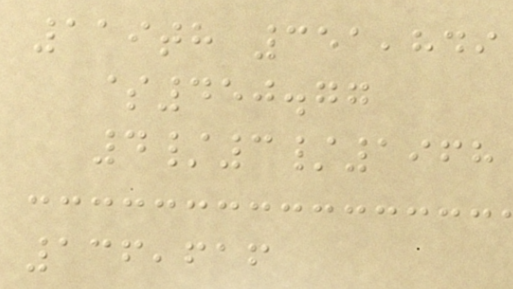119th 351,849
$450.77
4/3/1968
136,616
